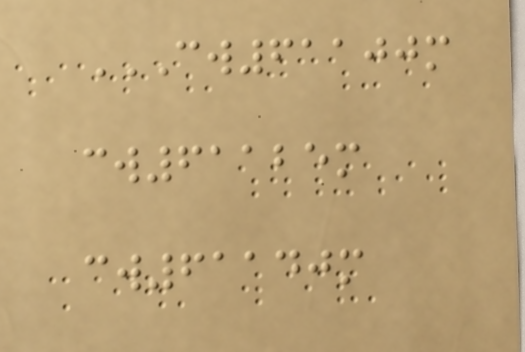CW61100M
CW61125M
CW61140M
